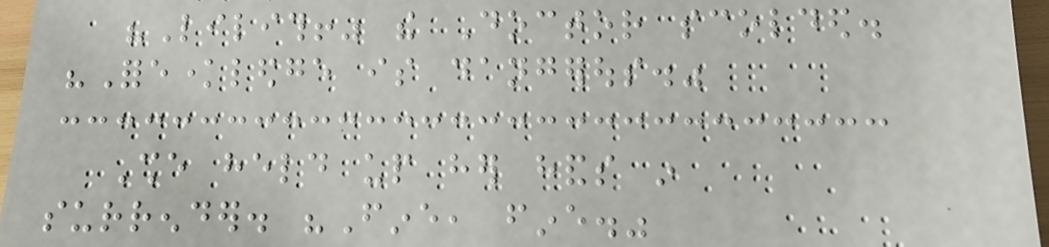"Lilith!" the Doctor scolded.
"Foreknowledge is dangerous."
She held up her hands in
surrender. "Fine, fine."
